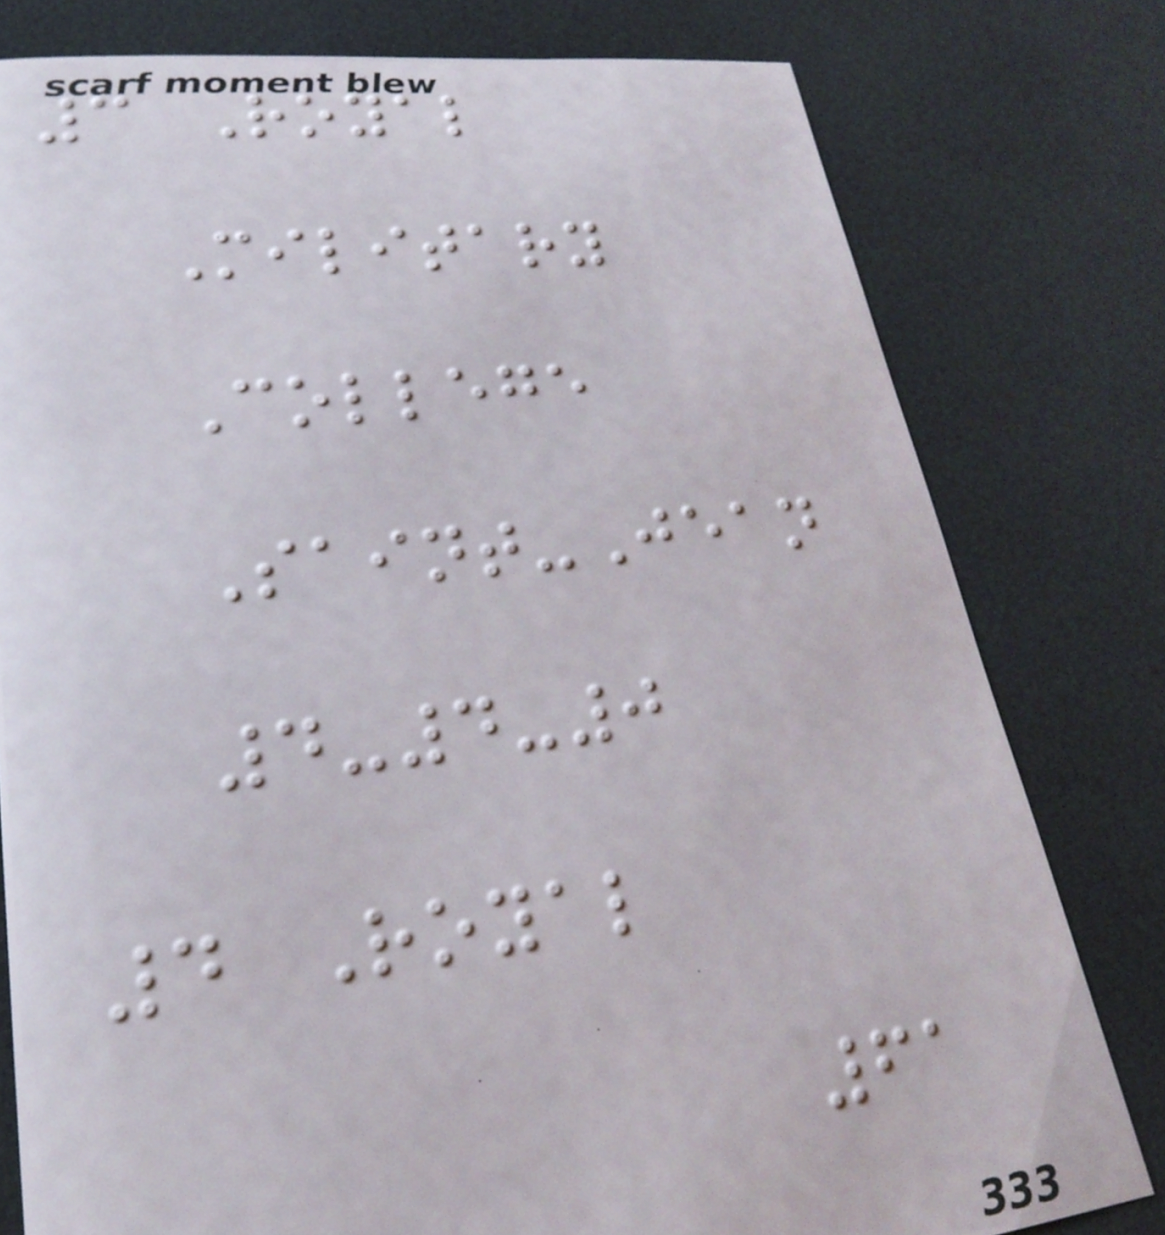3 Royal
Military
College
Saint-Jean
4-4-0
4 Royal
61
